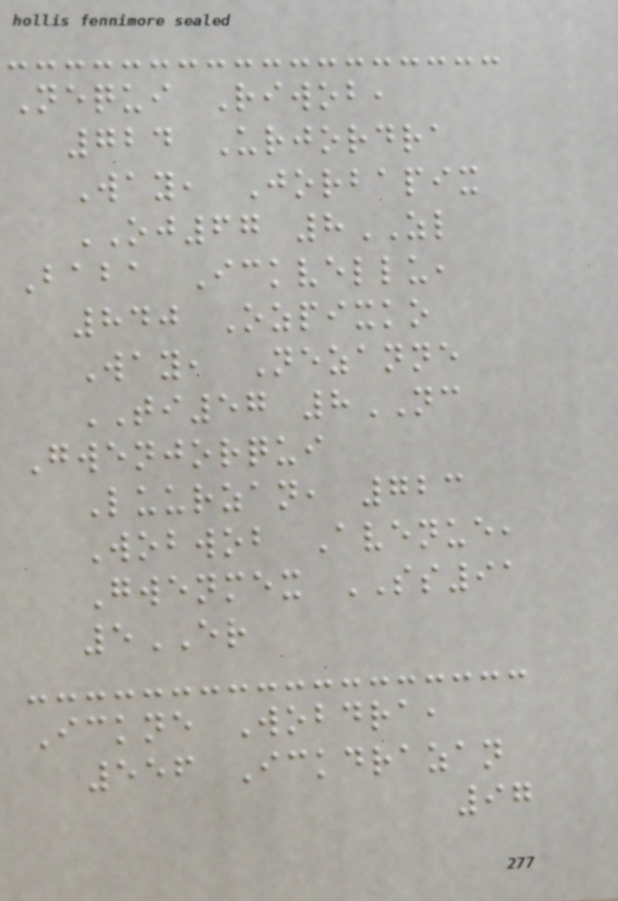Nequi Riwob,
724 Urjordra
Way, Jorbapix
OJ67 8ZL
Baba Ickvellu,
840 Ozpixko
Way, Nezanne
TI57 8NC
Gwenjorqui
Luurzan, 723
Wobwob Avenue,
Gwenmex SS91
5ER
Ickne Wobdra,
556 Ickdrazan
97
